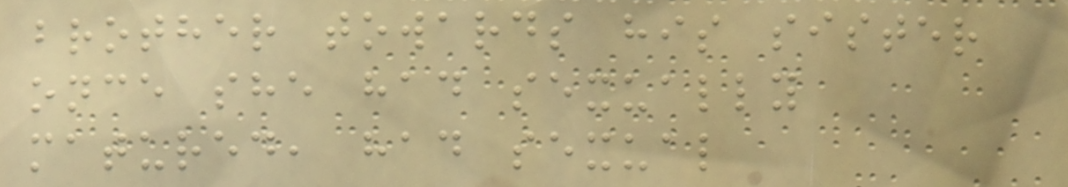brother towards his sister
once she had sexually
matured, had sexual
